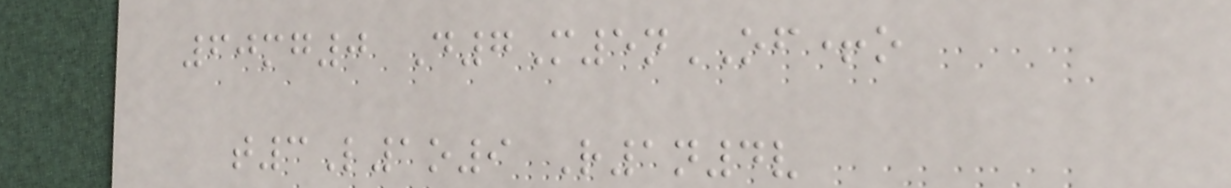60mg0 D7M5nOF+o
t3L1o9 R1n4v
